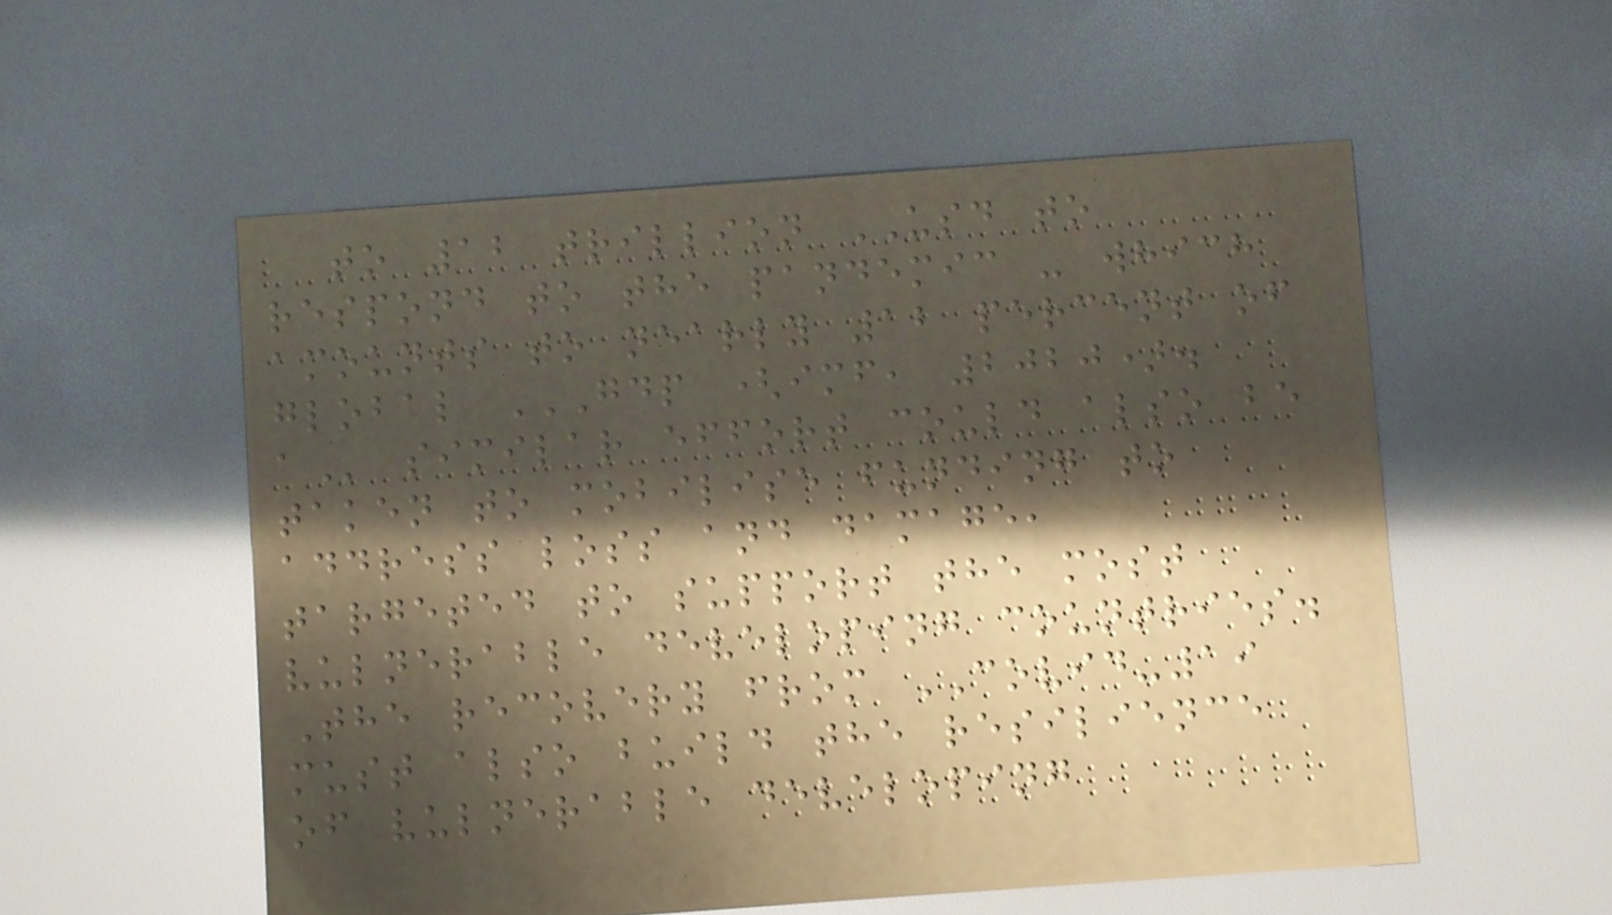to 12 trillion USD to
respond to the pandemic - which
amounts to nearly 12 percent of
global GDP (IMF, 2020).
A similar effort could also be
taken to mobilise funding to
address loss and damage,
targeted to support the most
vulnerable developing countries.
The recovery from COVID-19
must also build the resilience
of vulnerable developing
